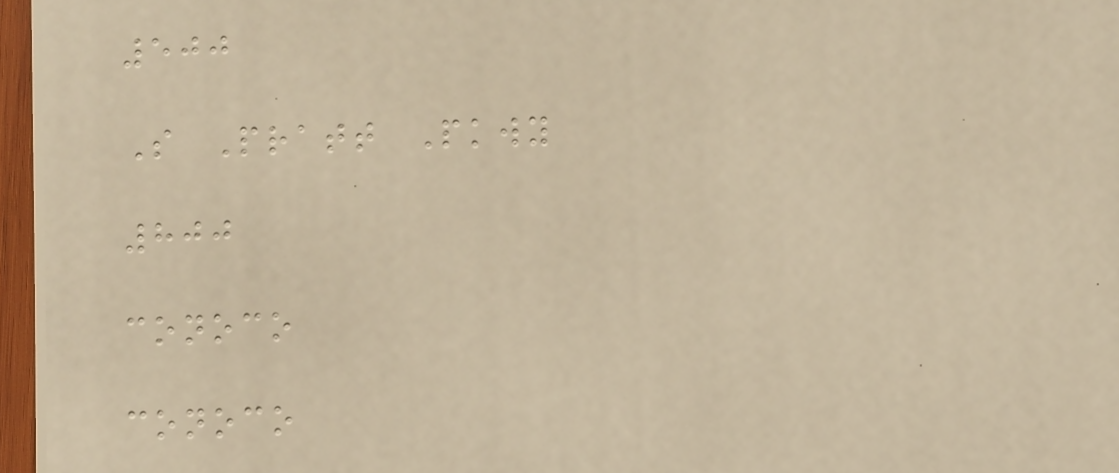500
S Pratt Pkwy
800
conoco
conoco
